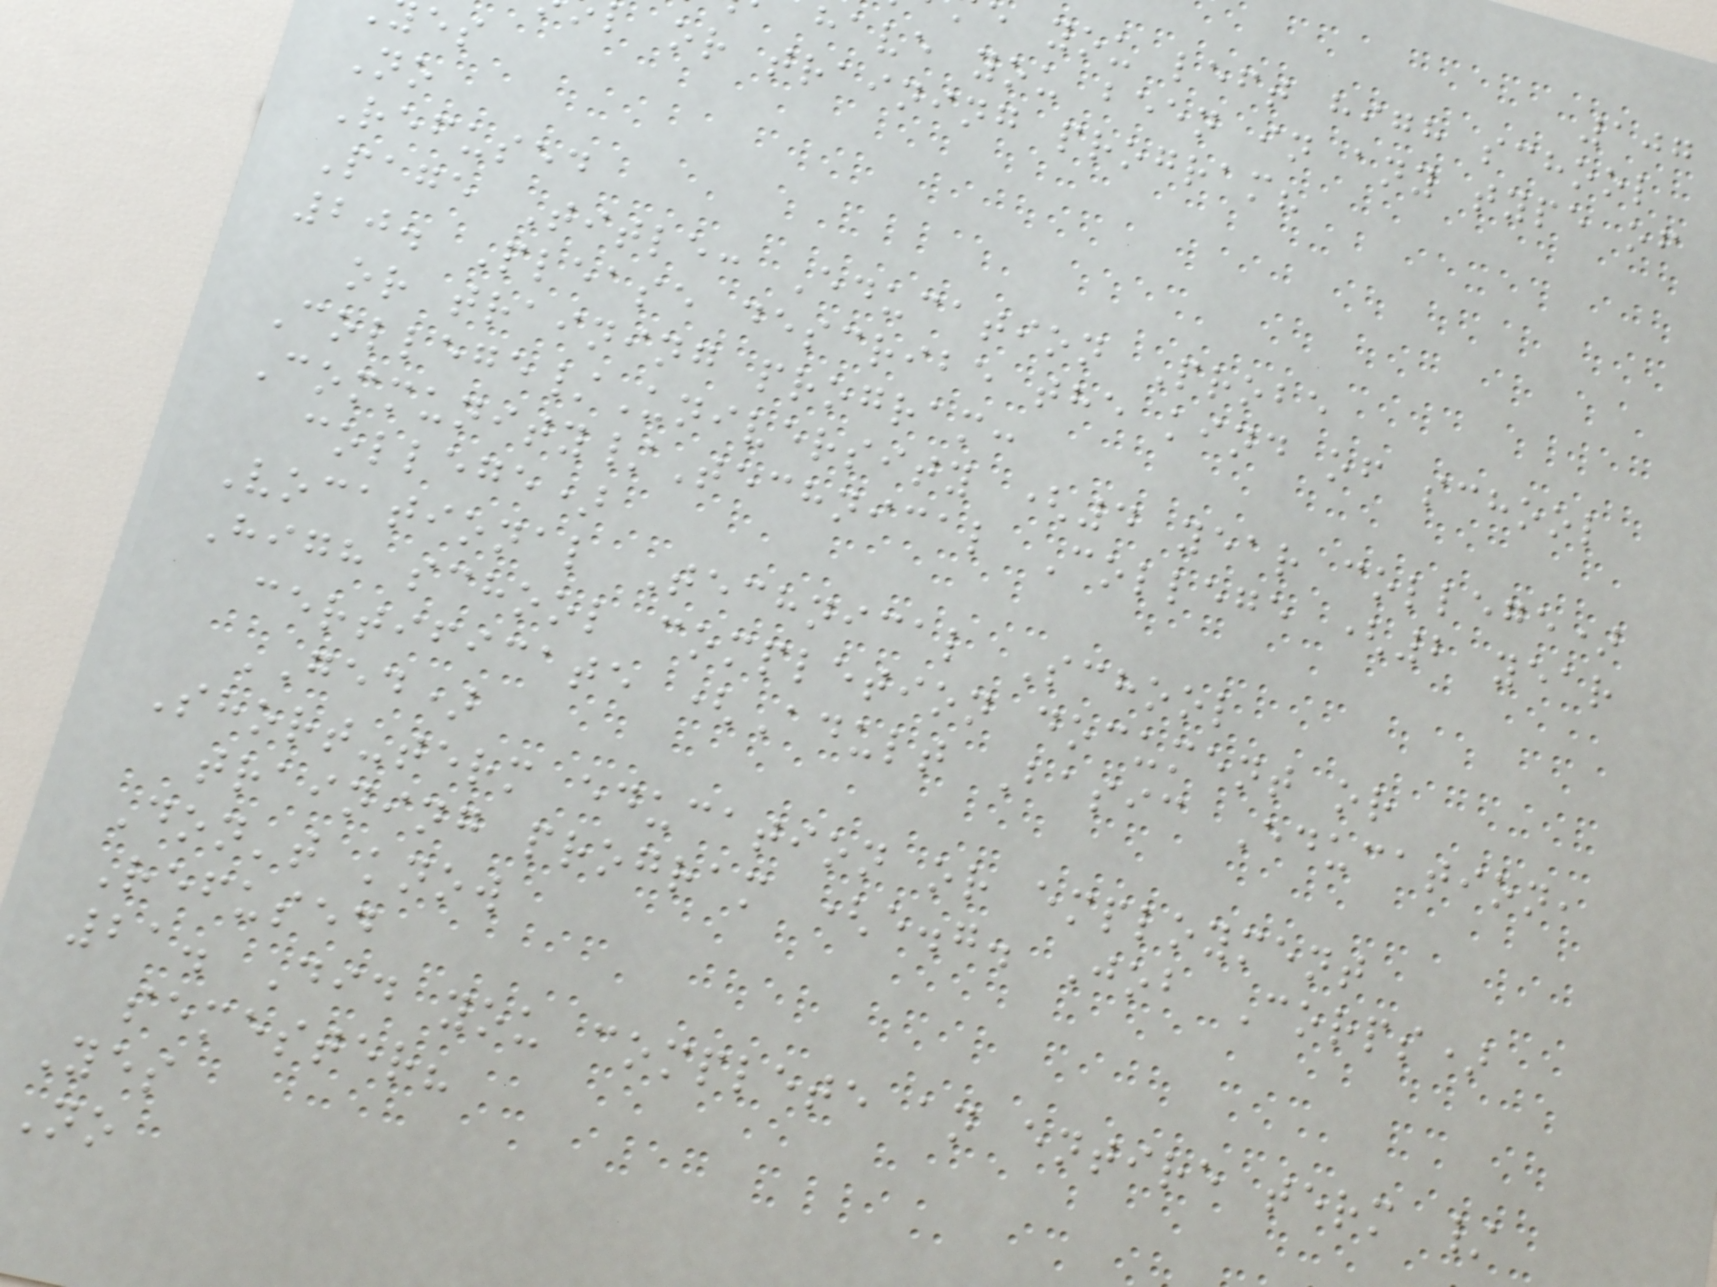107
you left high school
have you been in any type of
l or training program?
No
Refused
Page Title: Education Probe
20. Please describe the kind of school
or training program:
College/University (4 year college)
Community/Technical College (2 year
college)
Vocational Technical School
High school completion document or
certificate (Adult Basic Education,
GED)
Short-term education or employment
training program (e.g. Job Corps)
Don't know
Refused
21. Did you complete an entire term /
semester?
Yes
No
